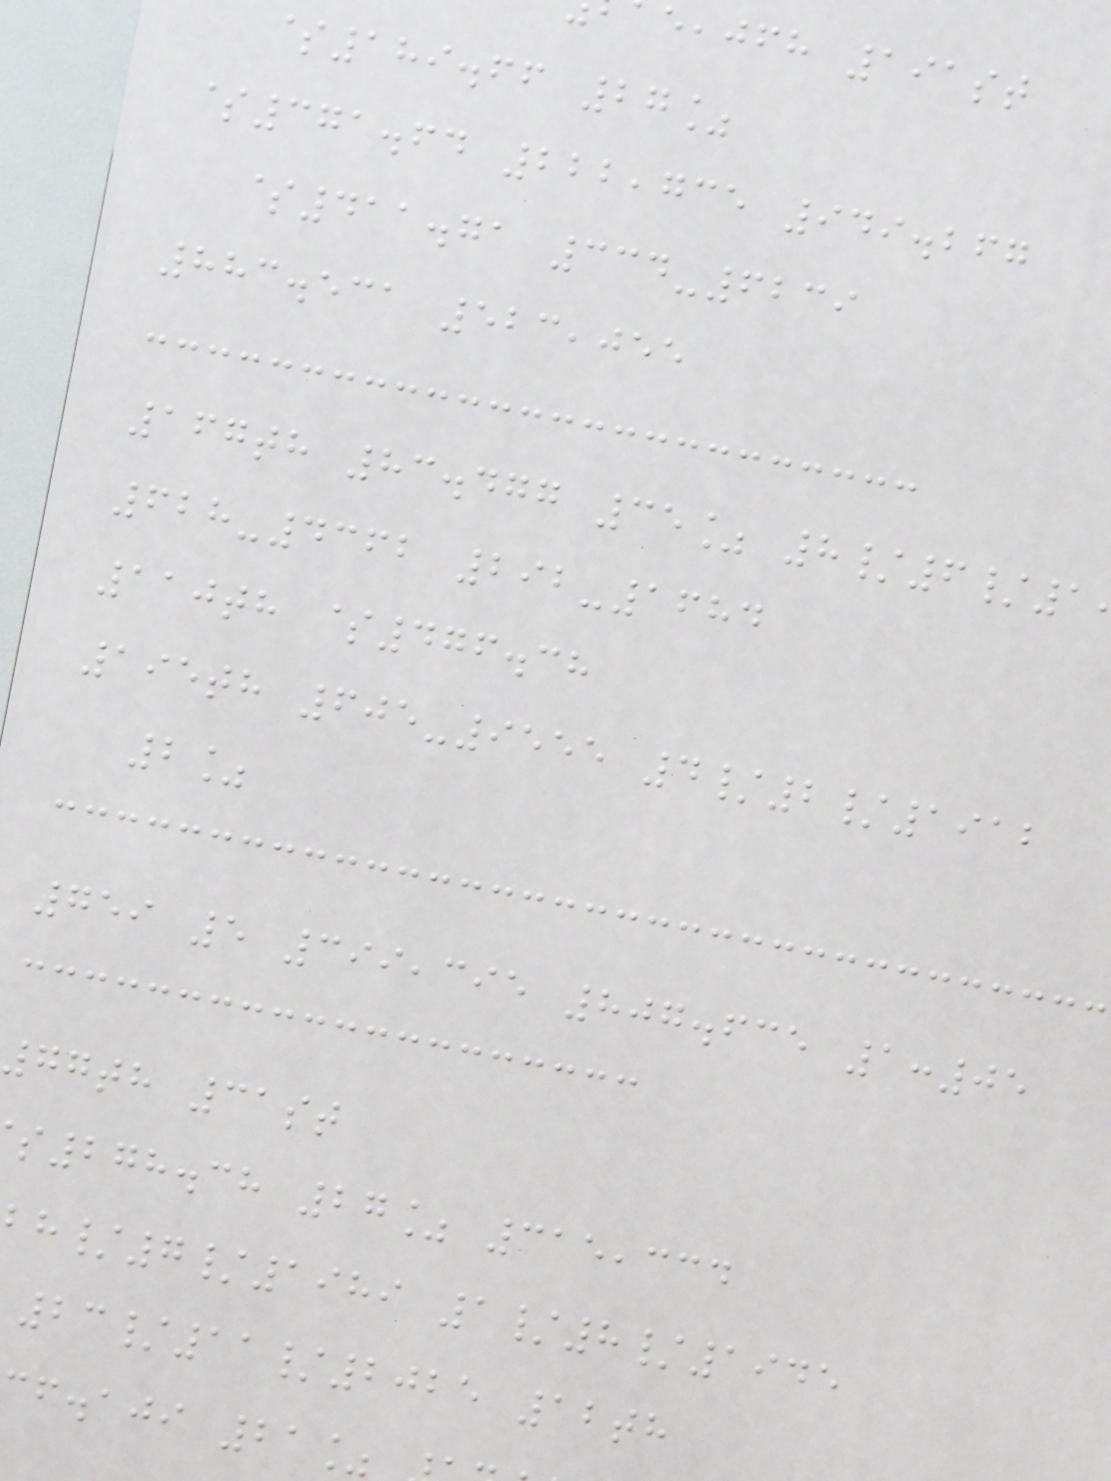,jfh 191st
$189.66 27%
$371.64 222,735 949.267
$411.71 334-6239
883.531 523,055
167th 83.477 35% 8/6/1
628-4362 292-1684
110th $476.38
195th 605-9555 4/2/1912
2%
759 5 399,395 807.635 1:05
77th 31st
278.38 27% 315,334
/7/1989 1/8/1945
23/11/2025 12th
cf.aji 21%
